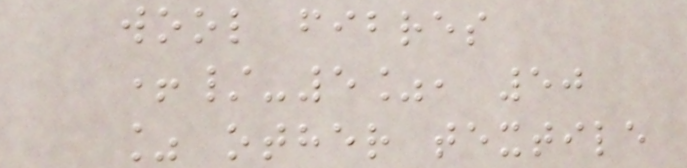wool fibres
+/-5%, 50
% other textile
